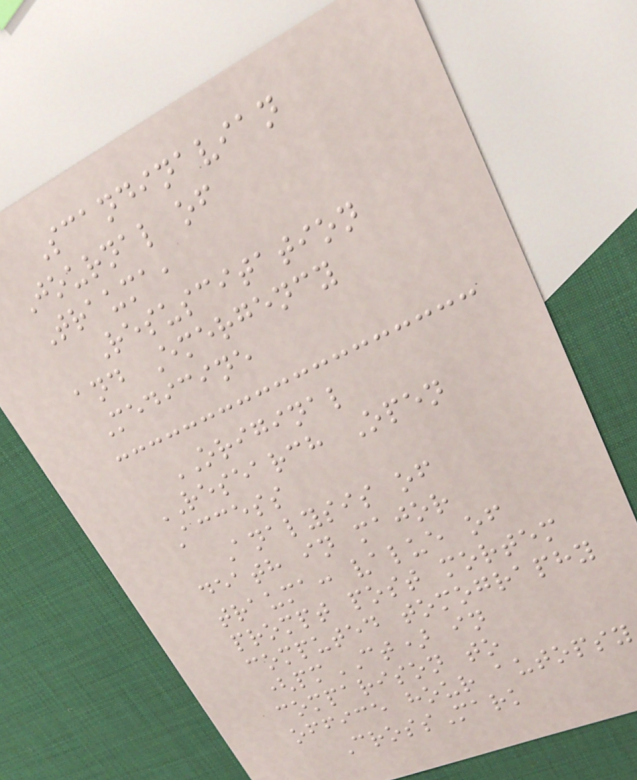Scandinavian
Journal of
Trauma,
Resuscitation
and Emergency
Medicine
ORIGINAL
RESEARCH Open
Access
Analysis of
death in major
trauma: value of
prompt post mortem
computed tomography
(pmCT) in
comparison to
office hour autopsy
CrossMark
